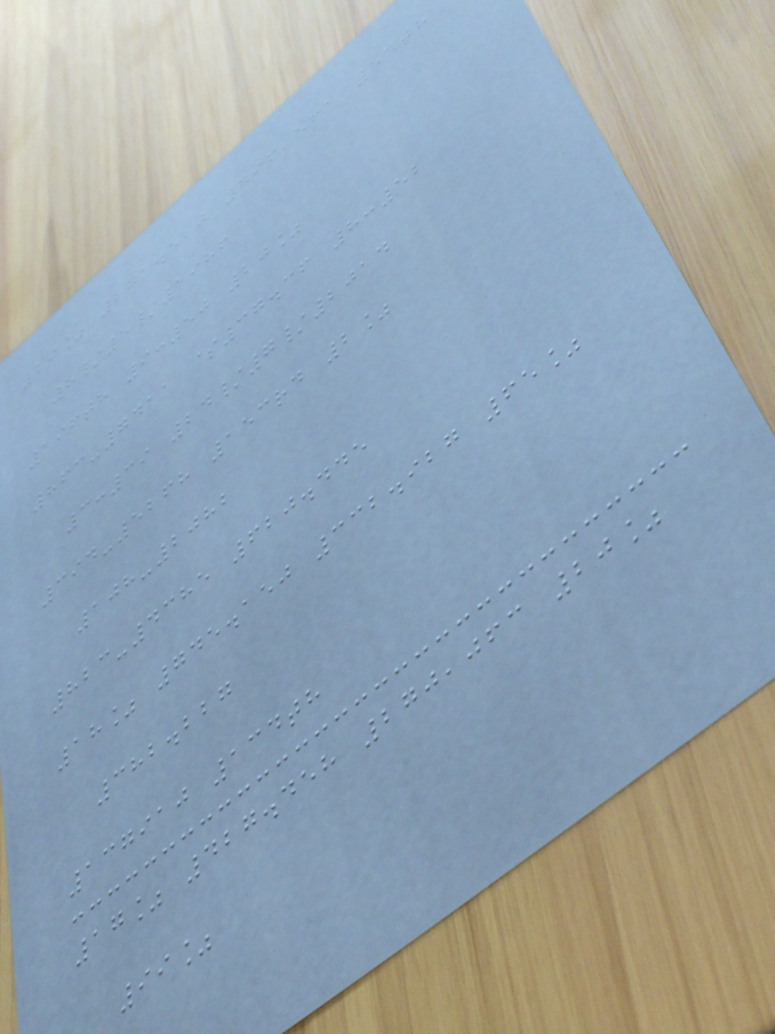29% 271.520 796,561 54th
8/5/1986
196th 9:50 20%
863-7411 $37.36 8:52
3:39 24/7/2014
394-5268 153rd 2%
108-2082
823-4385 620.445
18% 745.150 332.927 65%
382.227
137910 134th
17% 427.458 270,063 20%
99%
